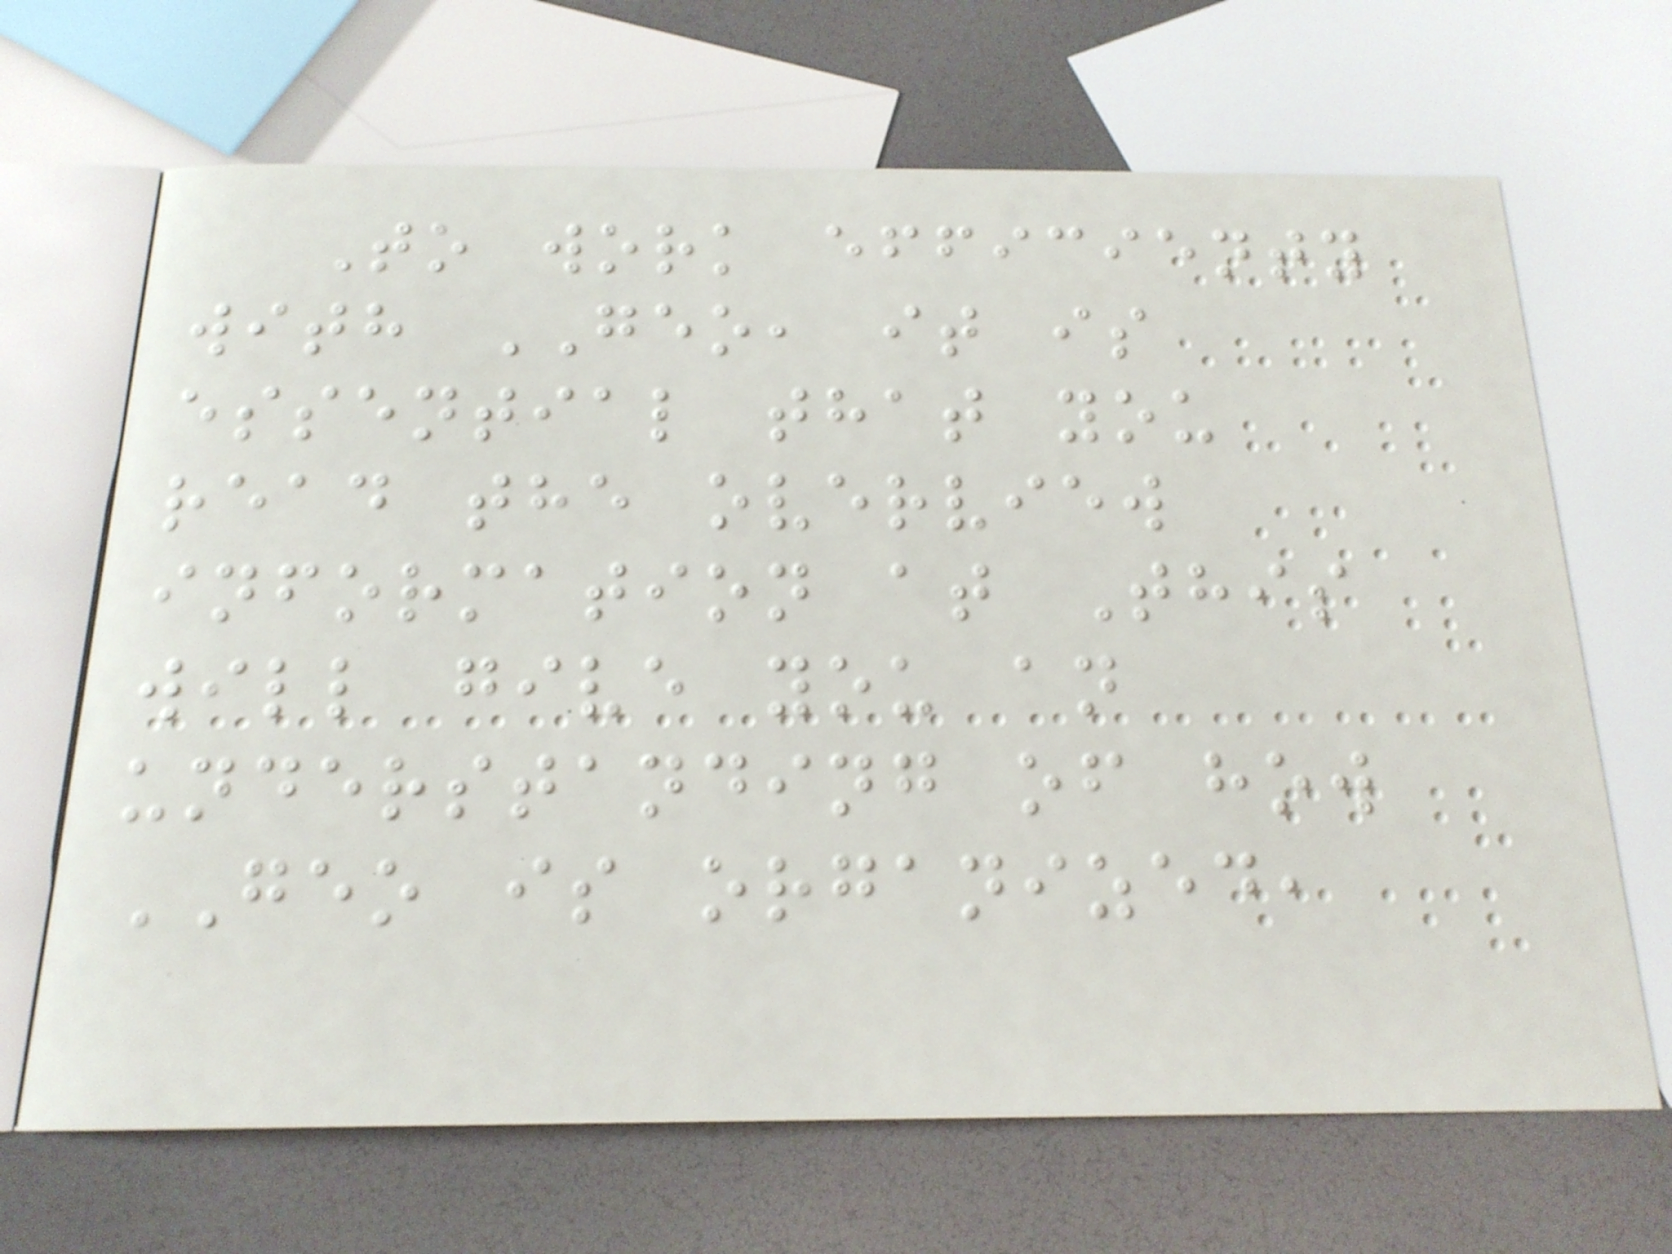To work efficienty
with GEO, it is
essential that you
read the overview
information at This
will give you an
understanding of how
GEO is organized,
